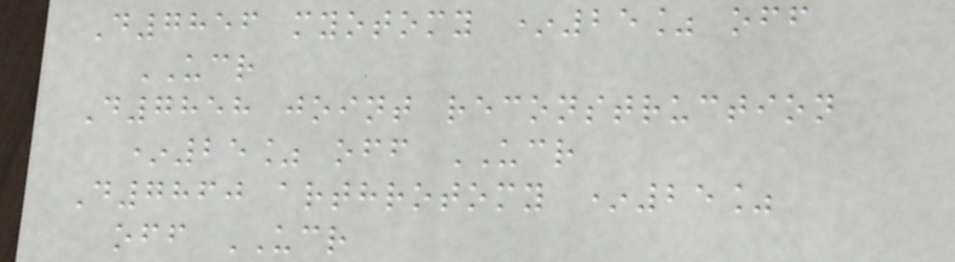D7856 myotomy *25% off
UCR
D7858 joint reconstruction
*25% off UCR
D7860 arthrotomy *25%
off UCR
